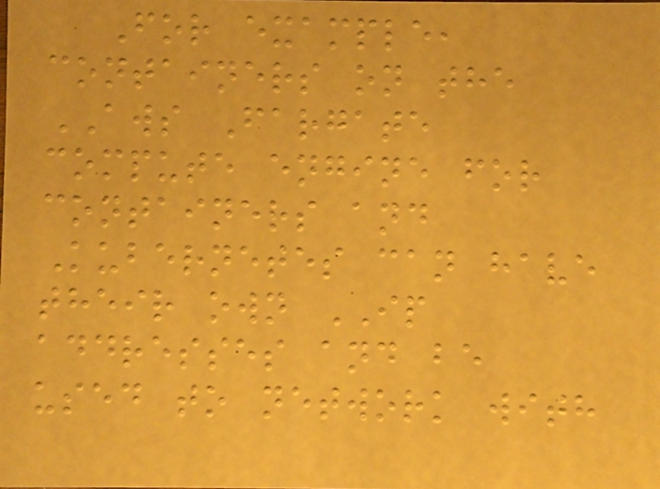For example,
containers on the
AWS Fargate
compute engine for
containers and
Kubernetes can have
their own IP
addresses and be
used to network with
